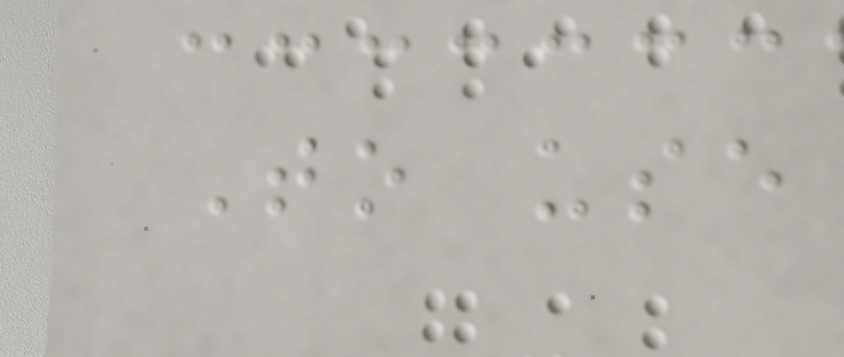To use
